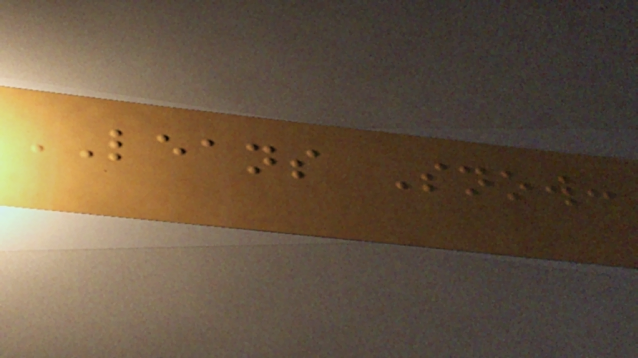LEANS Snow:
